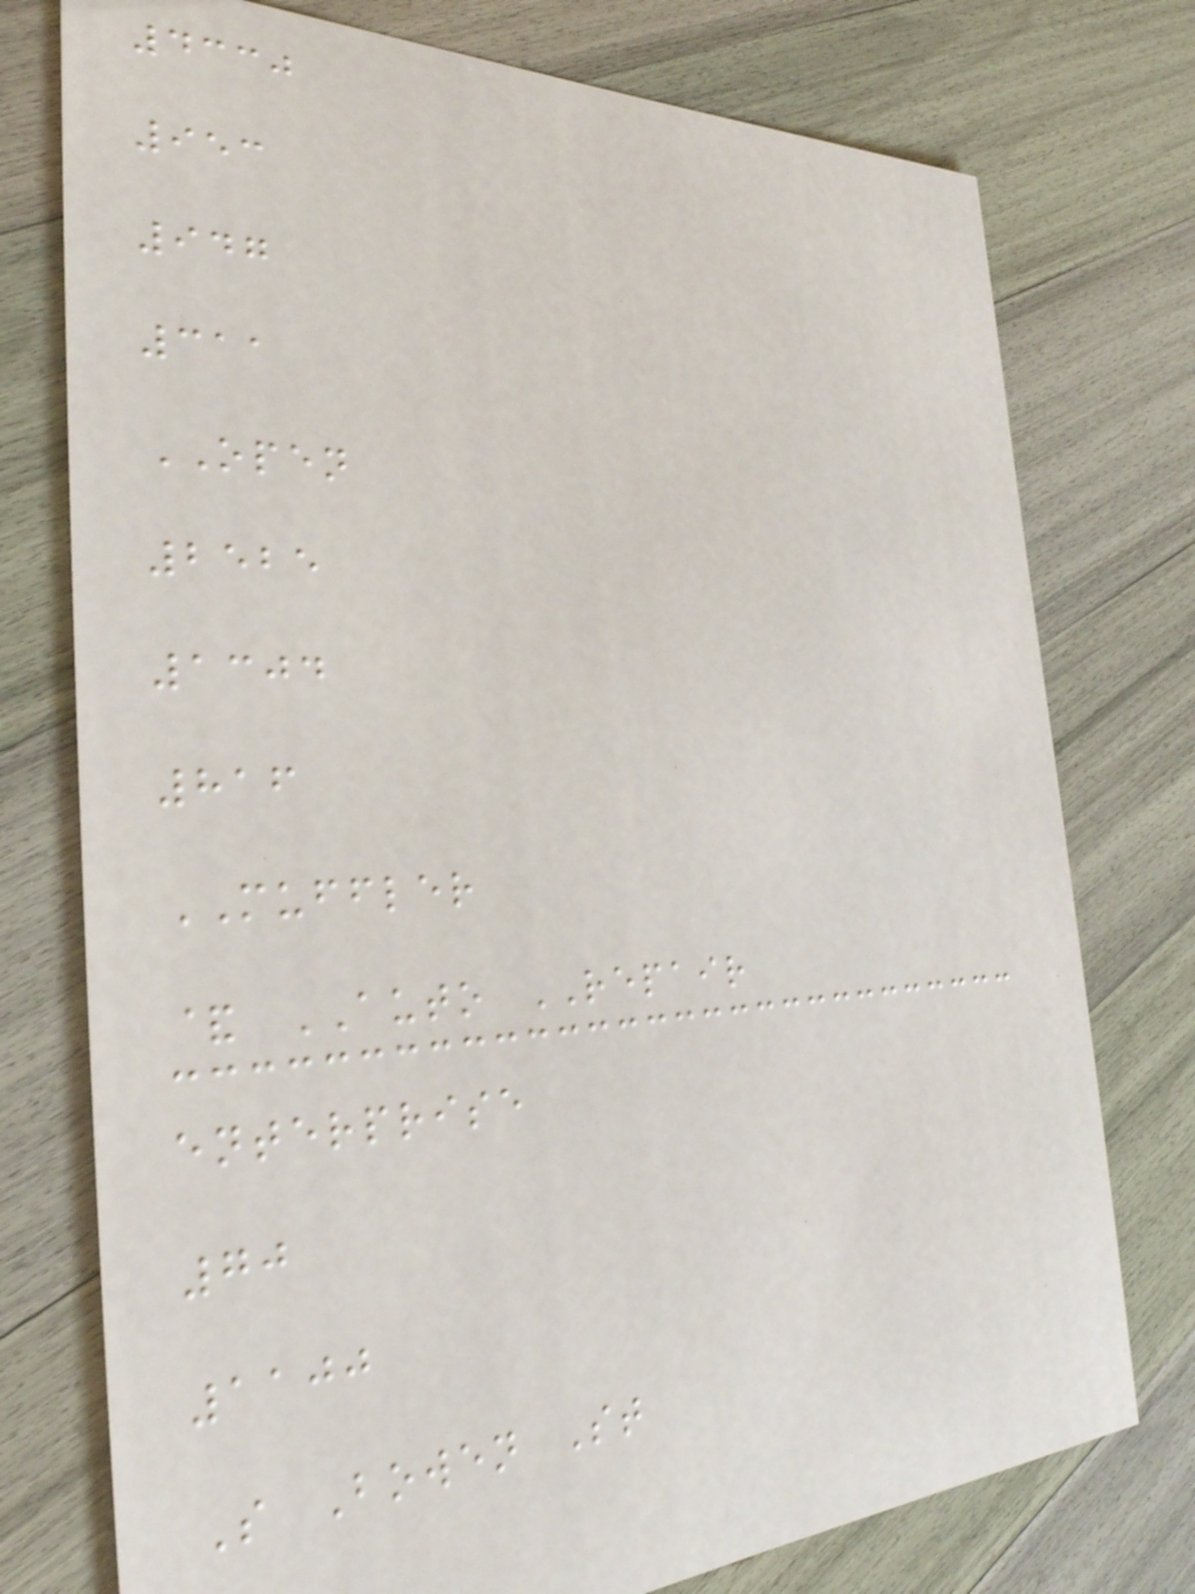4330
953
947
311
OPEN
2525
1304
816
MUFFLER
& AUTO REPAIR
enterprise
70
1100
S Bowen St
